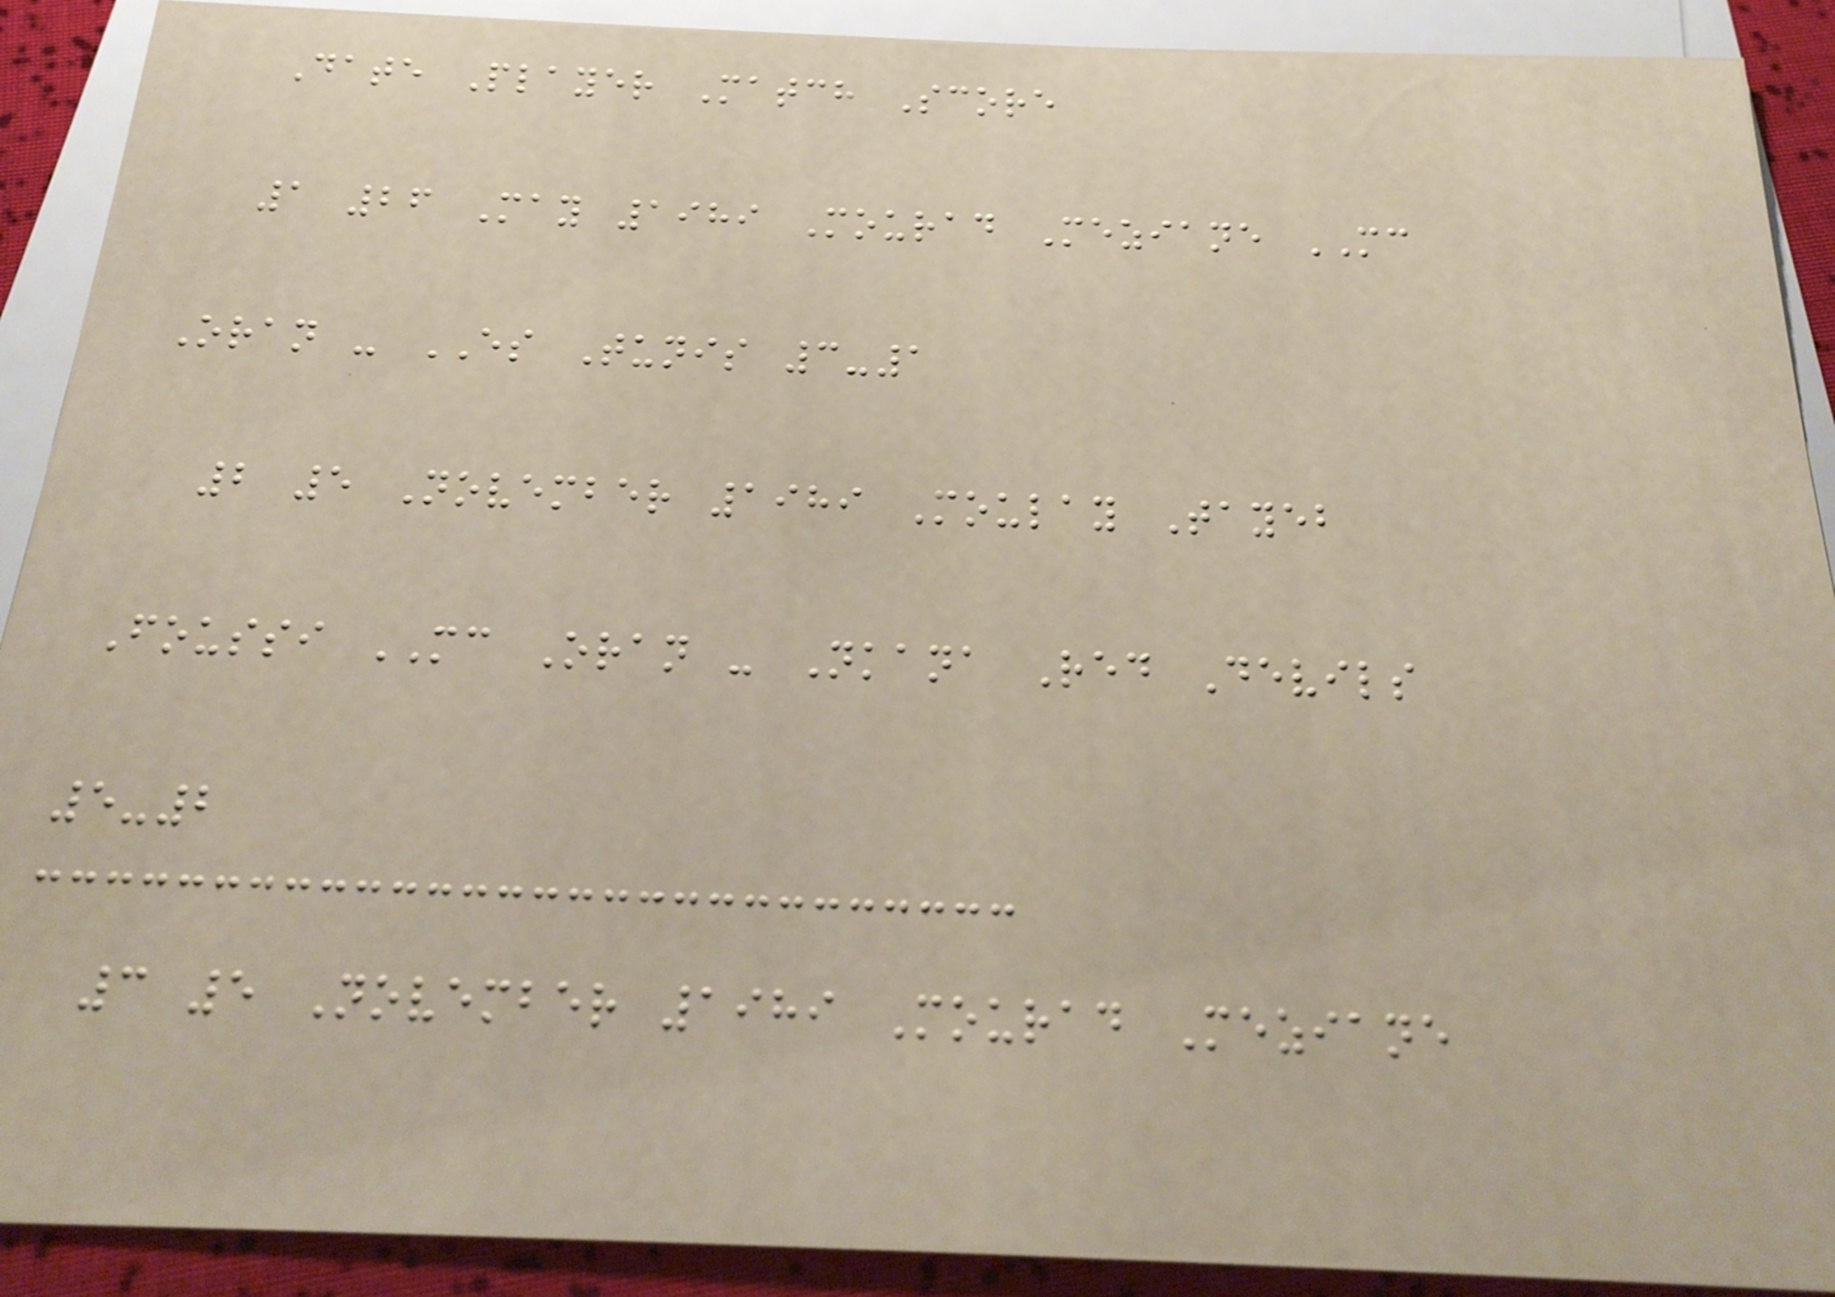Date Player Match Score
1 26 May 1989 Mourad Meziane MC
Oran - ES Tunis 3-1
2 5 November 1989 Moulay Tayeb
Foussi MC Oran - Nkana Red Devils
5-2
3 5 November 1989 Mourad Meziane
